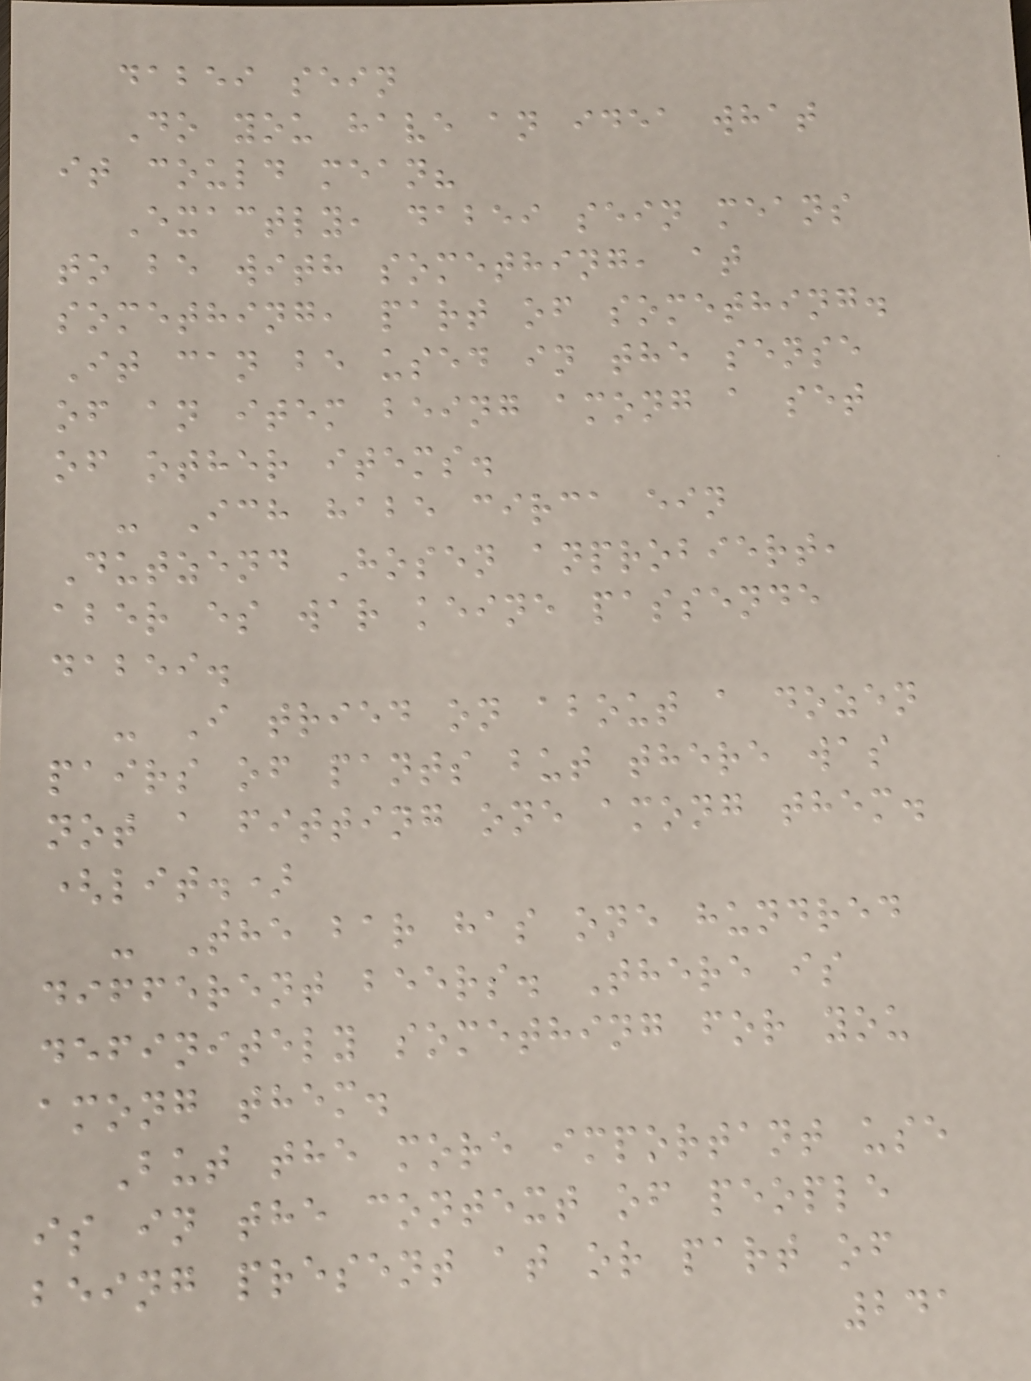dabei sein
Do you have an idea what
it could mean?
Exactly, dabei sein means
to be with something, at
something, part of something.
It can be used in the sense
of an item being among a set
of other items.
- Ich habe circa ein
Dutzend Hosen anprobiert,
aber es war keine passende
dabei.
- I tried on about a dozen
pairs of pants but there was
not a fitting one among them.
(lit.)
- The bar has one hundred
different beers. There is
definitely something for you
among them.
But the more important use
is in the context of people
being present at or part of
241
